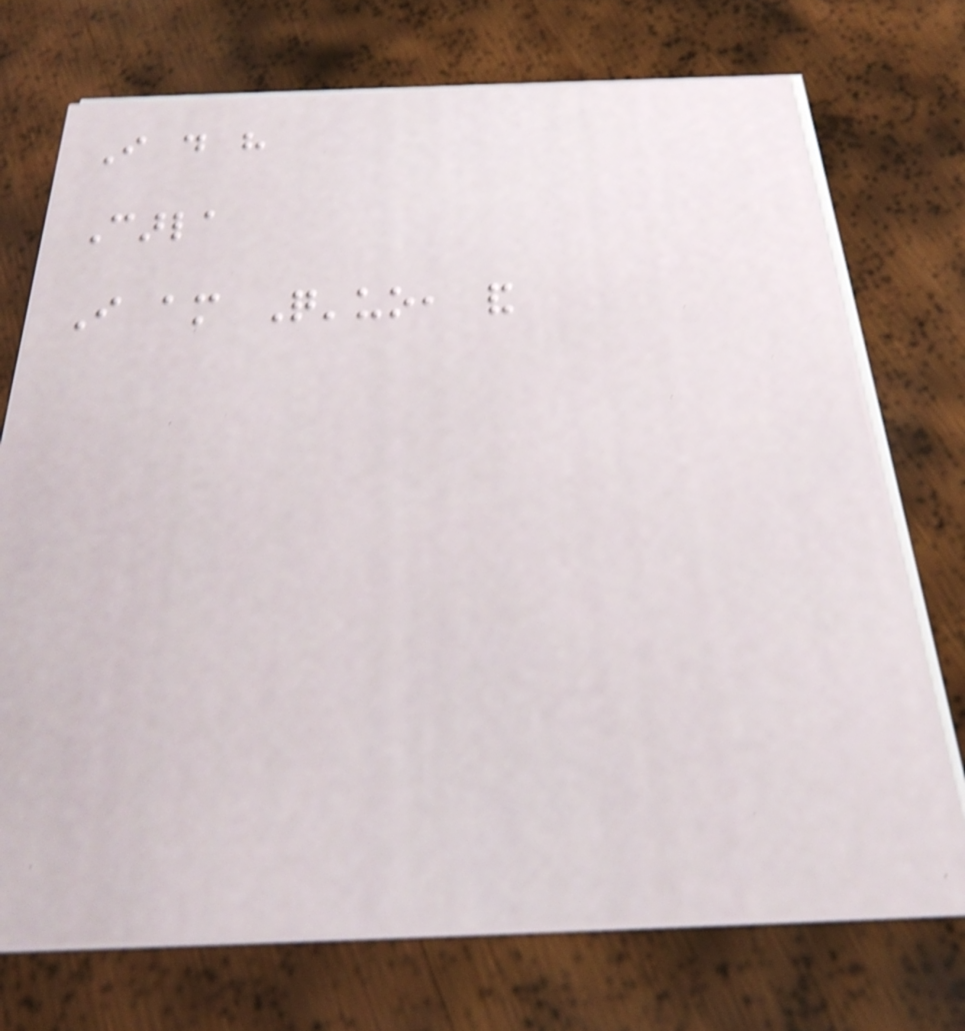I do have
Carla
I am Q'uo, and
